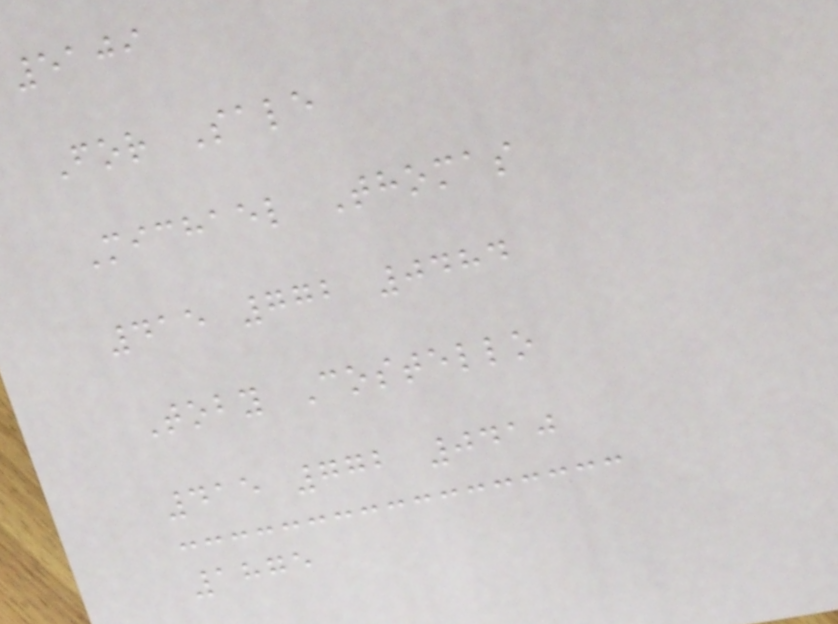5109
For Sale
Michael Thomas
415 772 0484
Toby Costello
415 772 0410
1875
